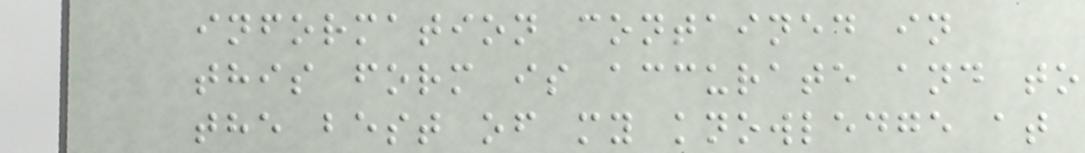information contained in
this form is accurate and to
the best of my knowledge at
